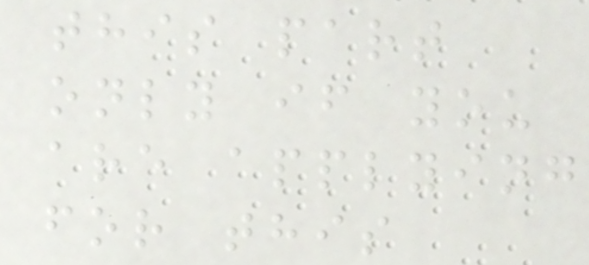this part
only if you
are applying
for this
